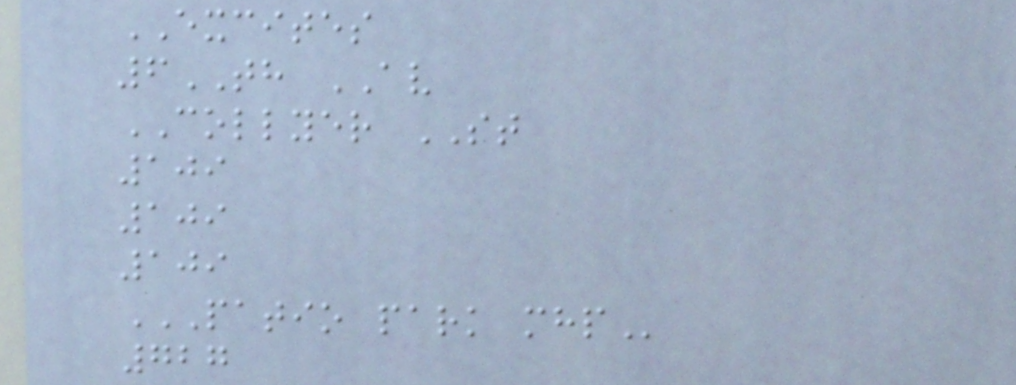EXCITES
6TH AV
COLLYER ST
109
109
109
PATIO PARK MHP
727
